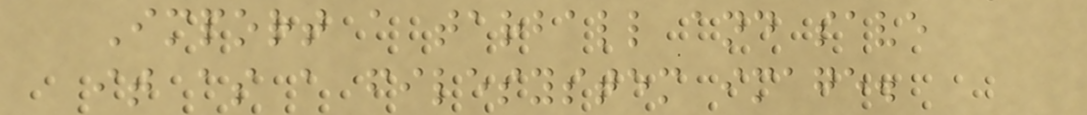Import a tarball and save
it as a filesystem image.
